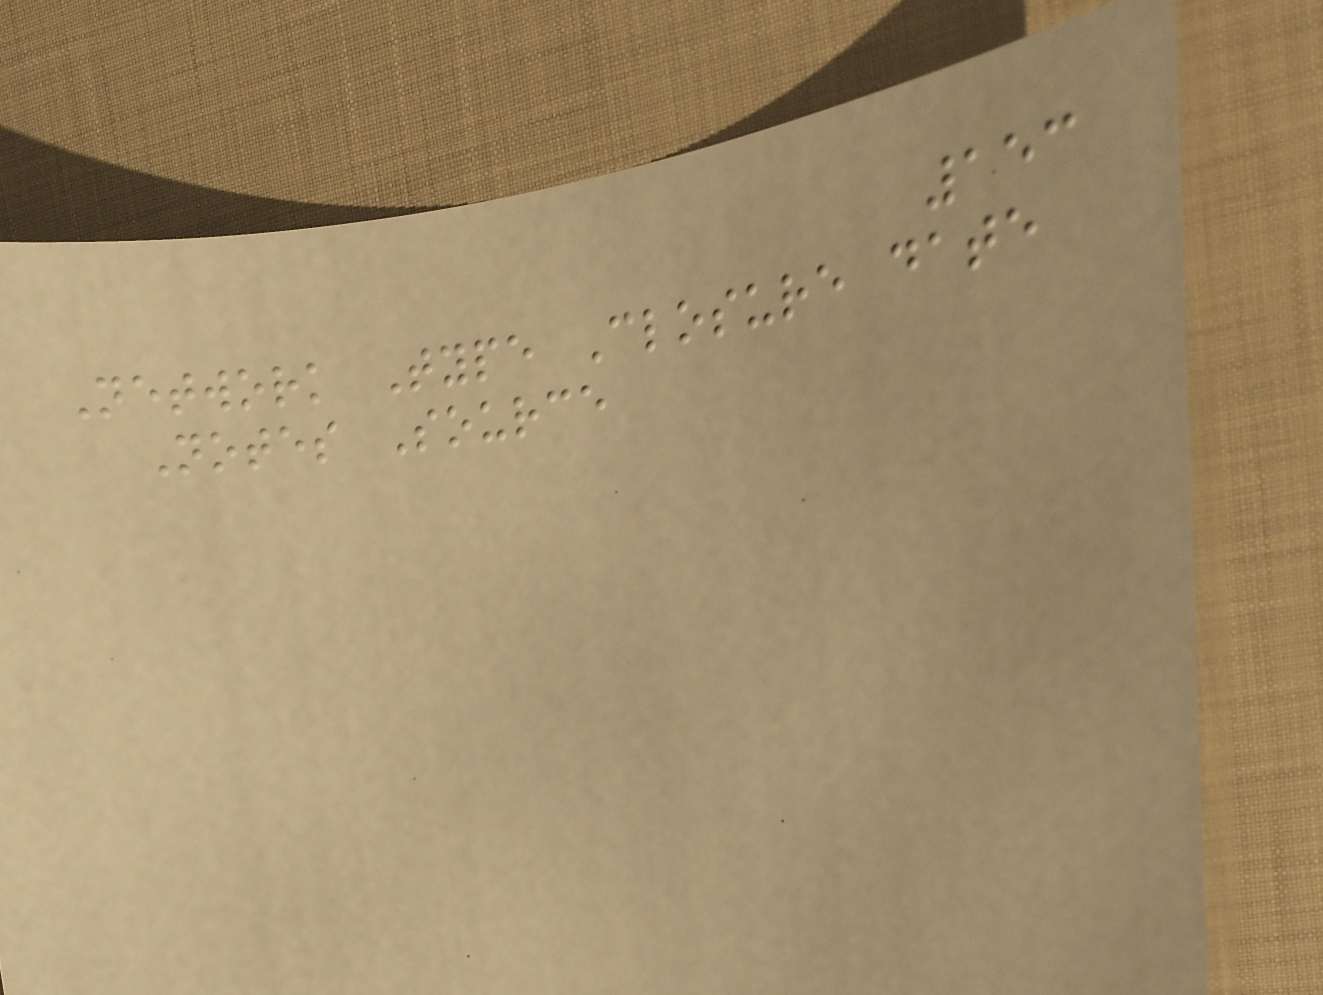153
Network Type Closure date
Notes Source
